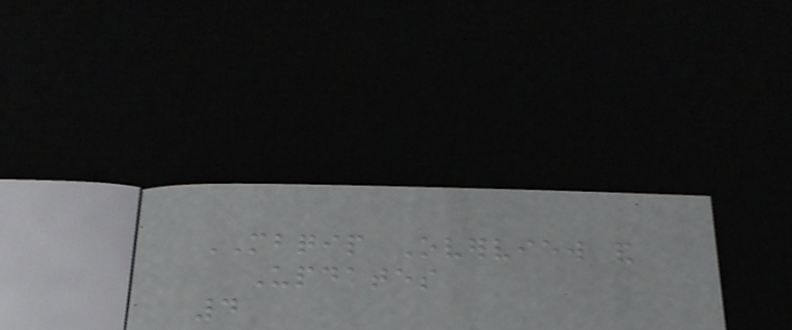MBQIP Overview and
Updates
4
